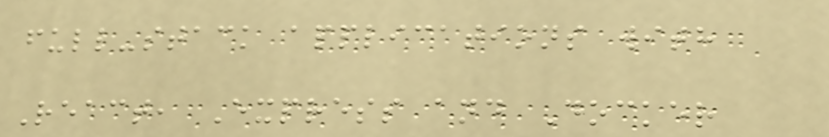full-stack applications with
React, Express and Docker
